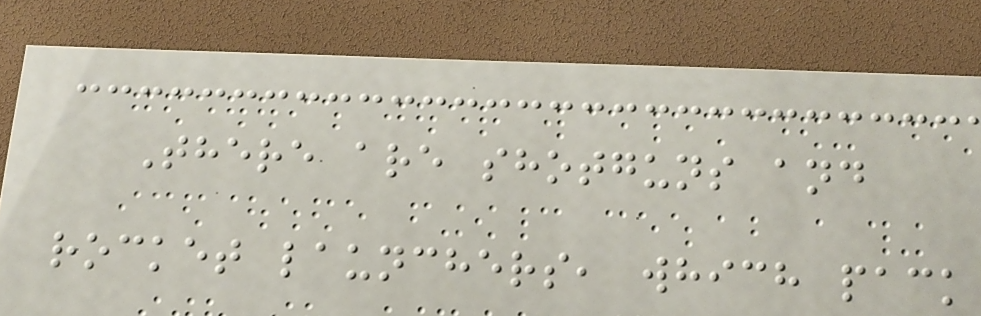There are shotguns and
rocket launchers, which pack
